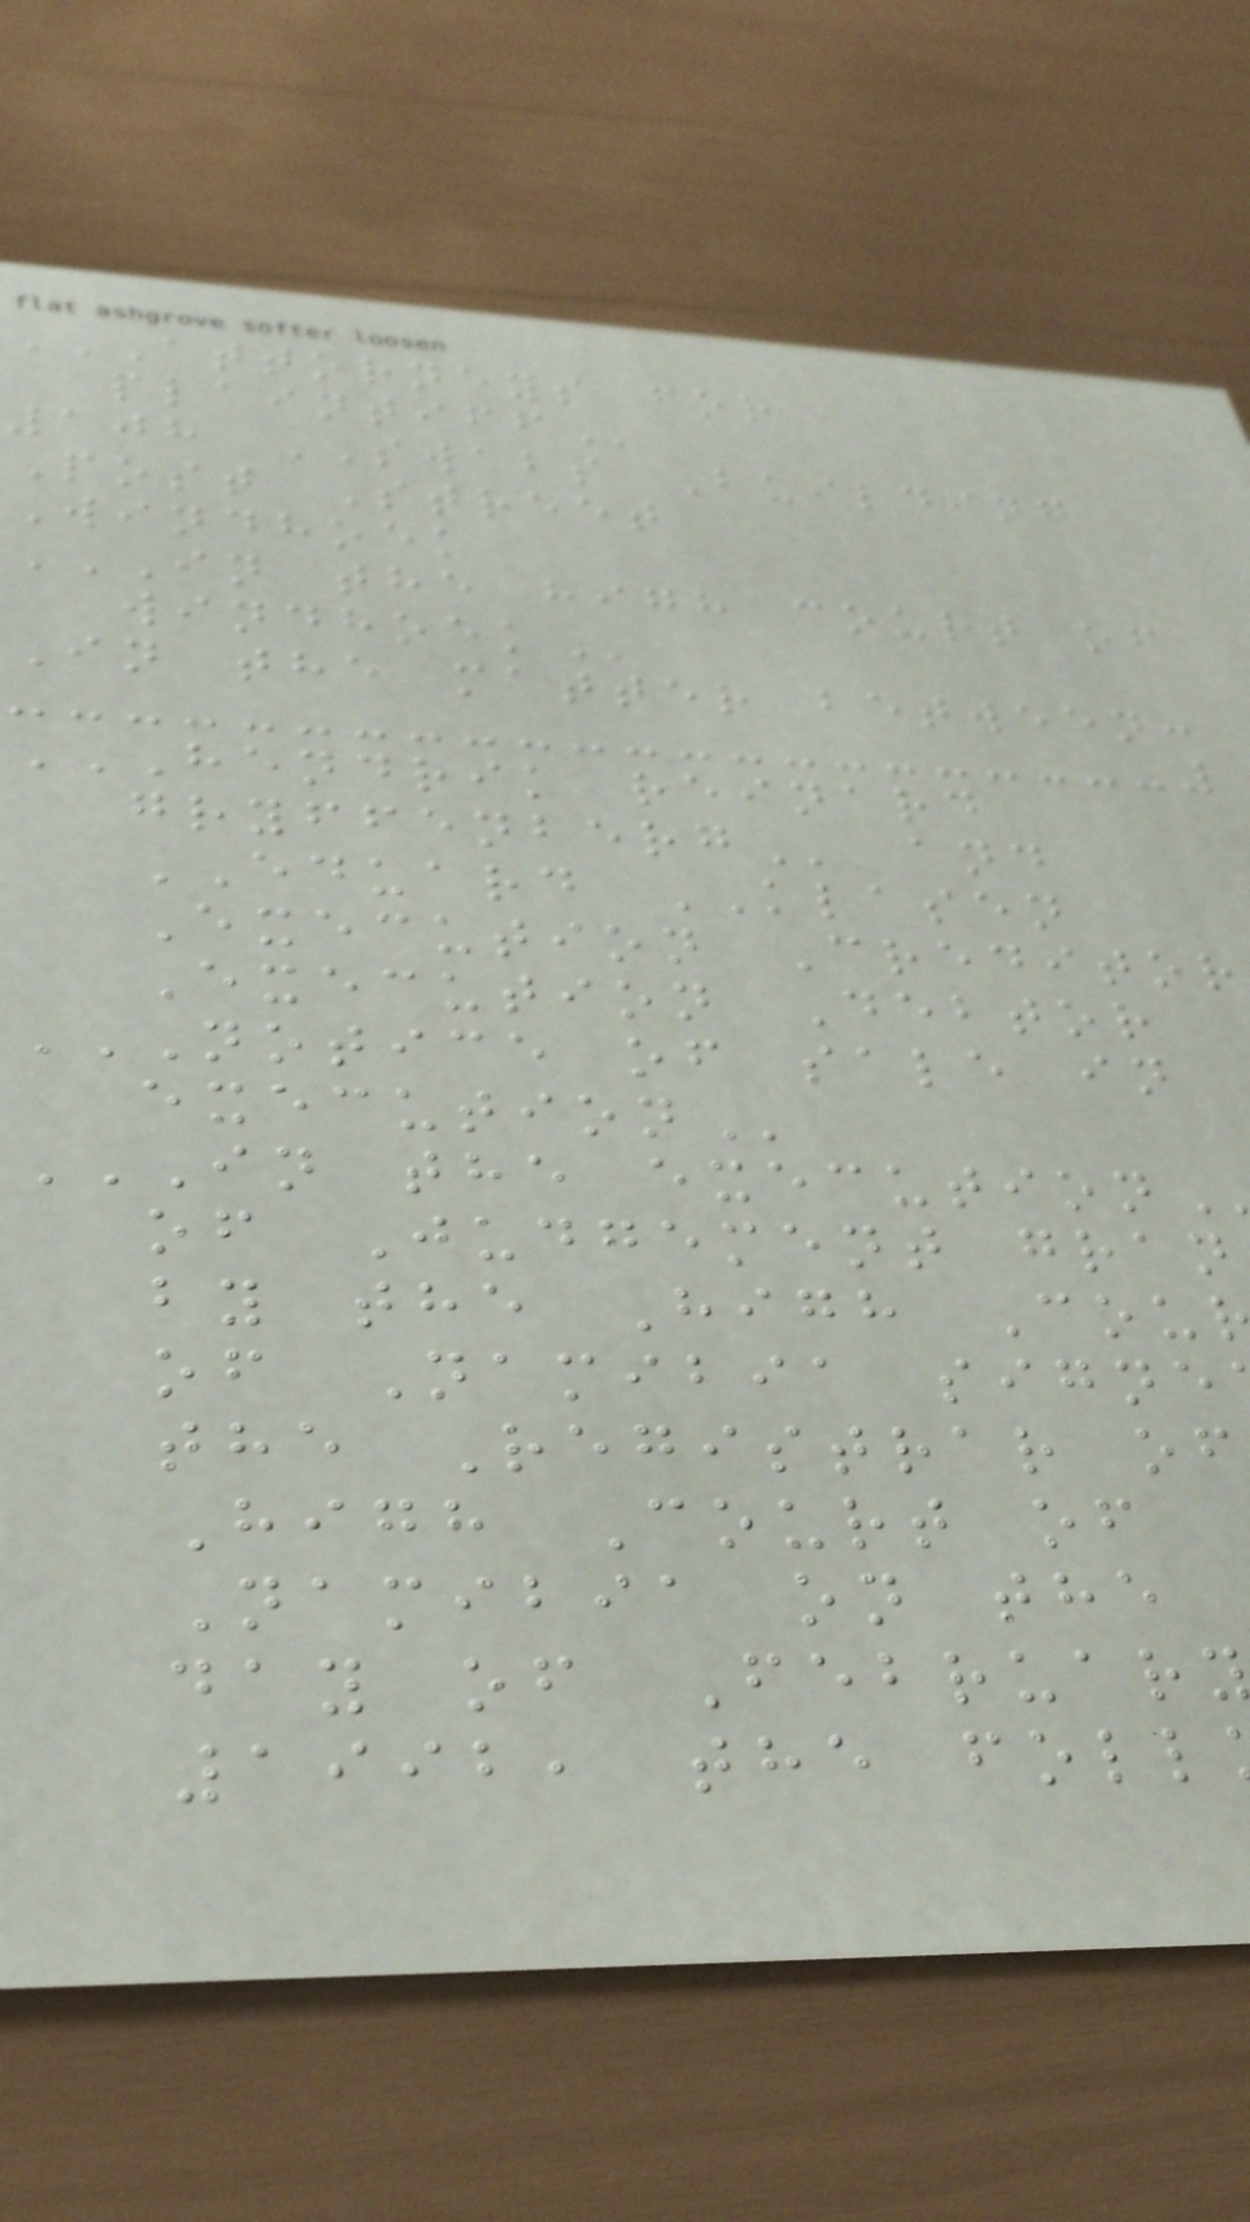ATTORNEYS FOR
108 SWABS Building
Post Street
Windhoek
IN THE HIGH COURT OF
In the matter between:
HENDRIK REINARD
EDUARD KLASEN
Execution Creditor
Execution Debtor
NOTICE OF SALE IN
of Judgement gran
by the High Cou
of Namibia signe
the Registrar of
High Court of
Namibia on the
day of Februar
1992, the foll
